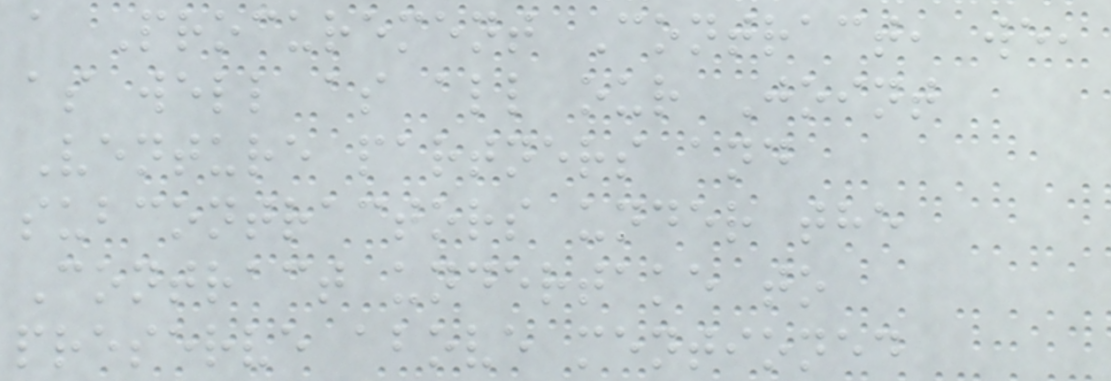a Procurement Contract, we,
as well as all our Joint
Venture partners and
subcontractors under the
Contract undertake to
preserve above mentioned
